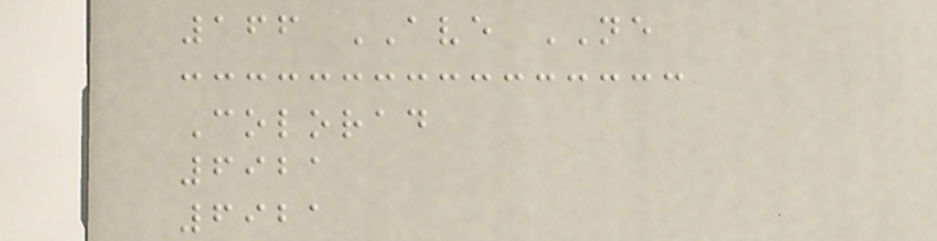166 AVE NE
Colorad
6921
6921
